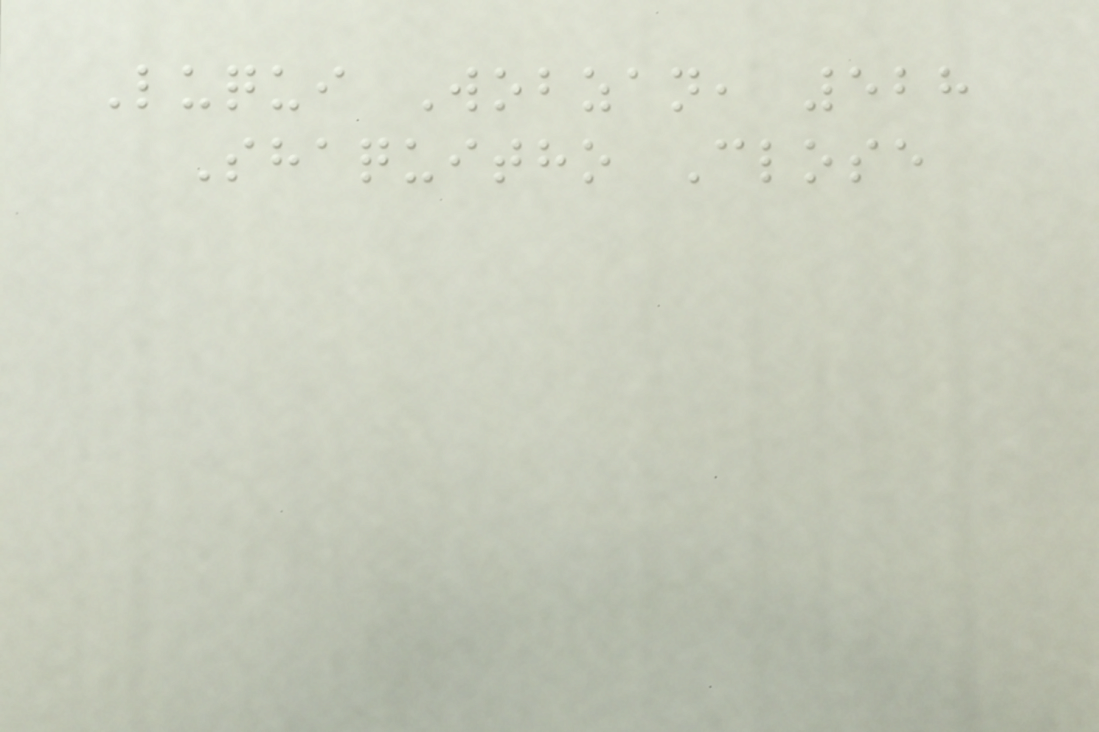Luqui Wobzan, 528
Shaquitho Close
